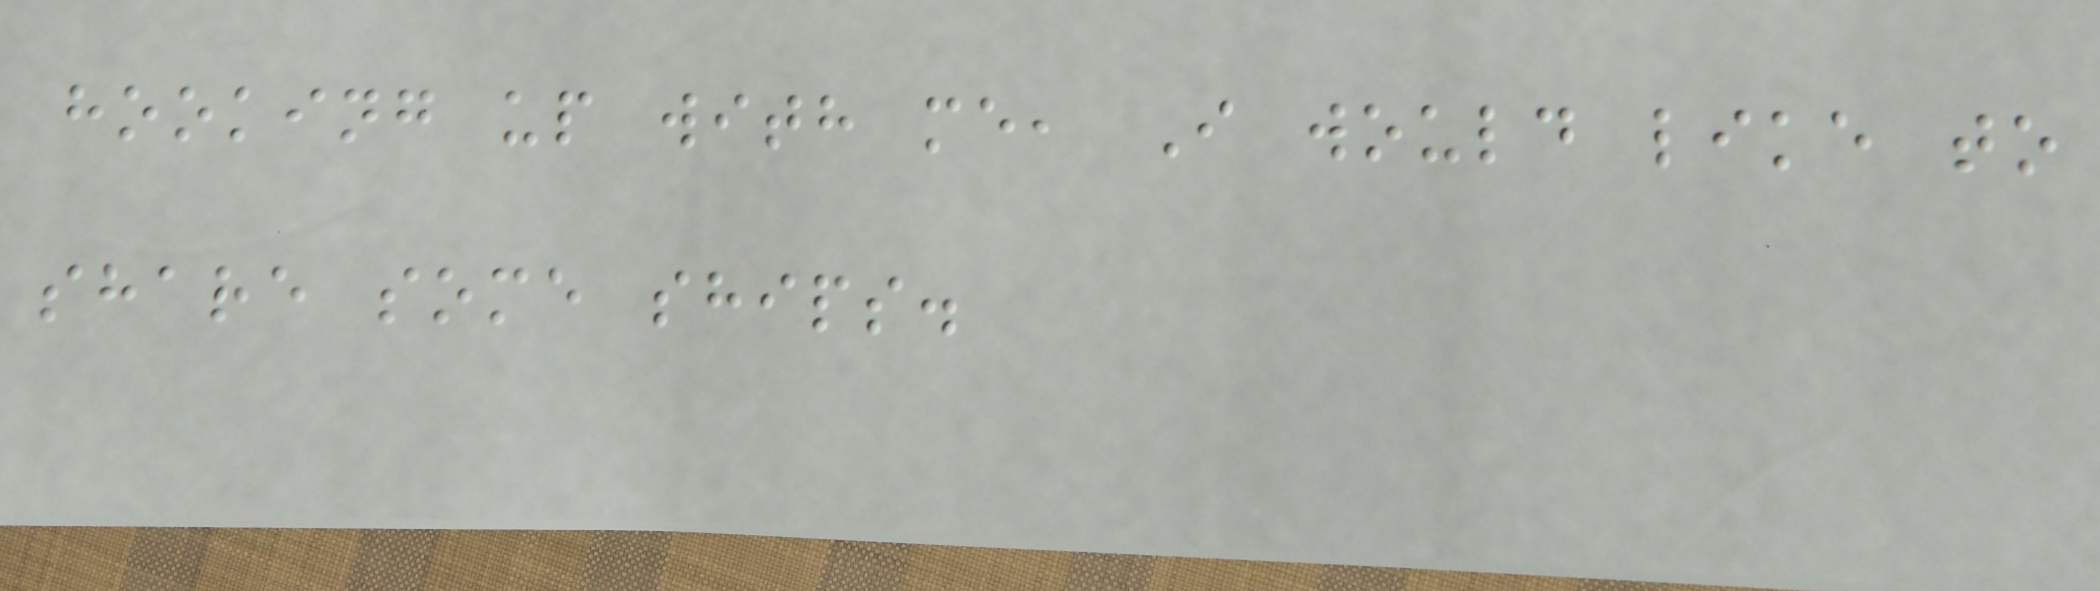hooking up with me, I would like to
share some ships.
